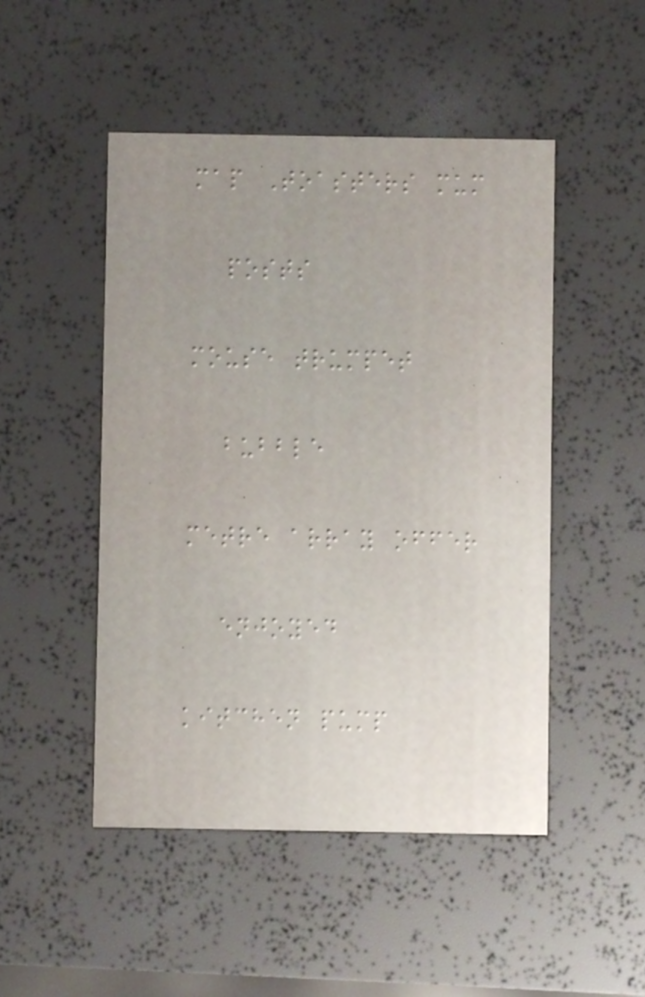map Toasters mum
posts
mouse trumpet
bubble
metre array offer
enjoyed
kitchen pump
